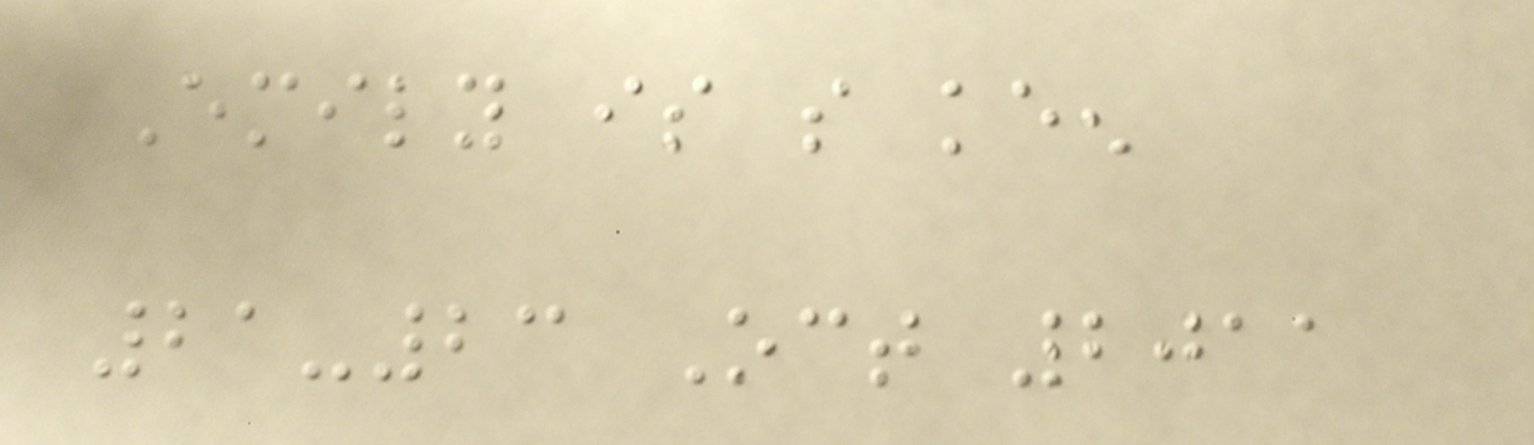Emily is so keen
21-23 Oct 2011
